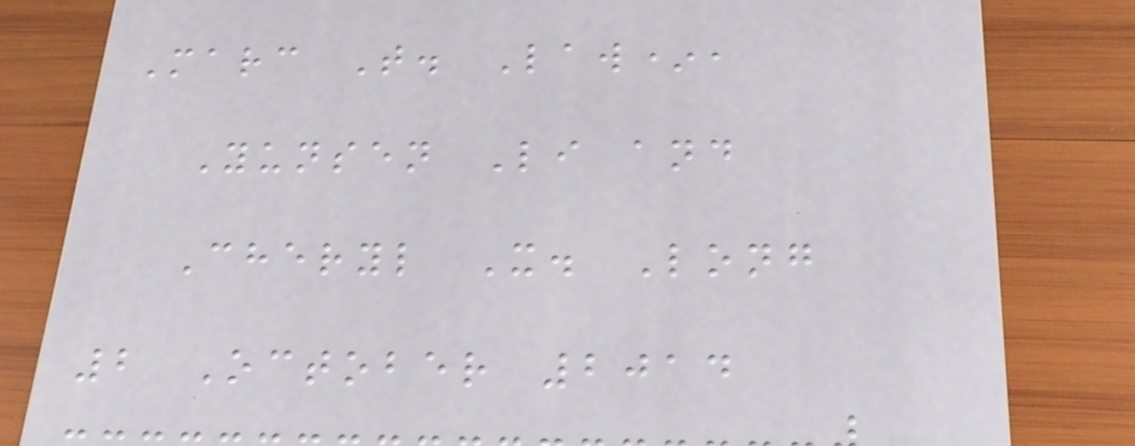Marc T. Law*,
Yunsen Li and
Cheryl X. Long
2 October 2014
